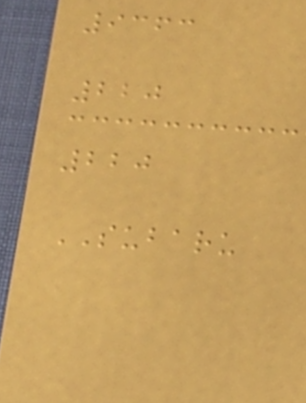9363
220
220
SUBARU
